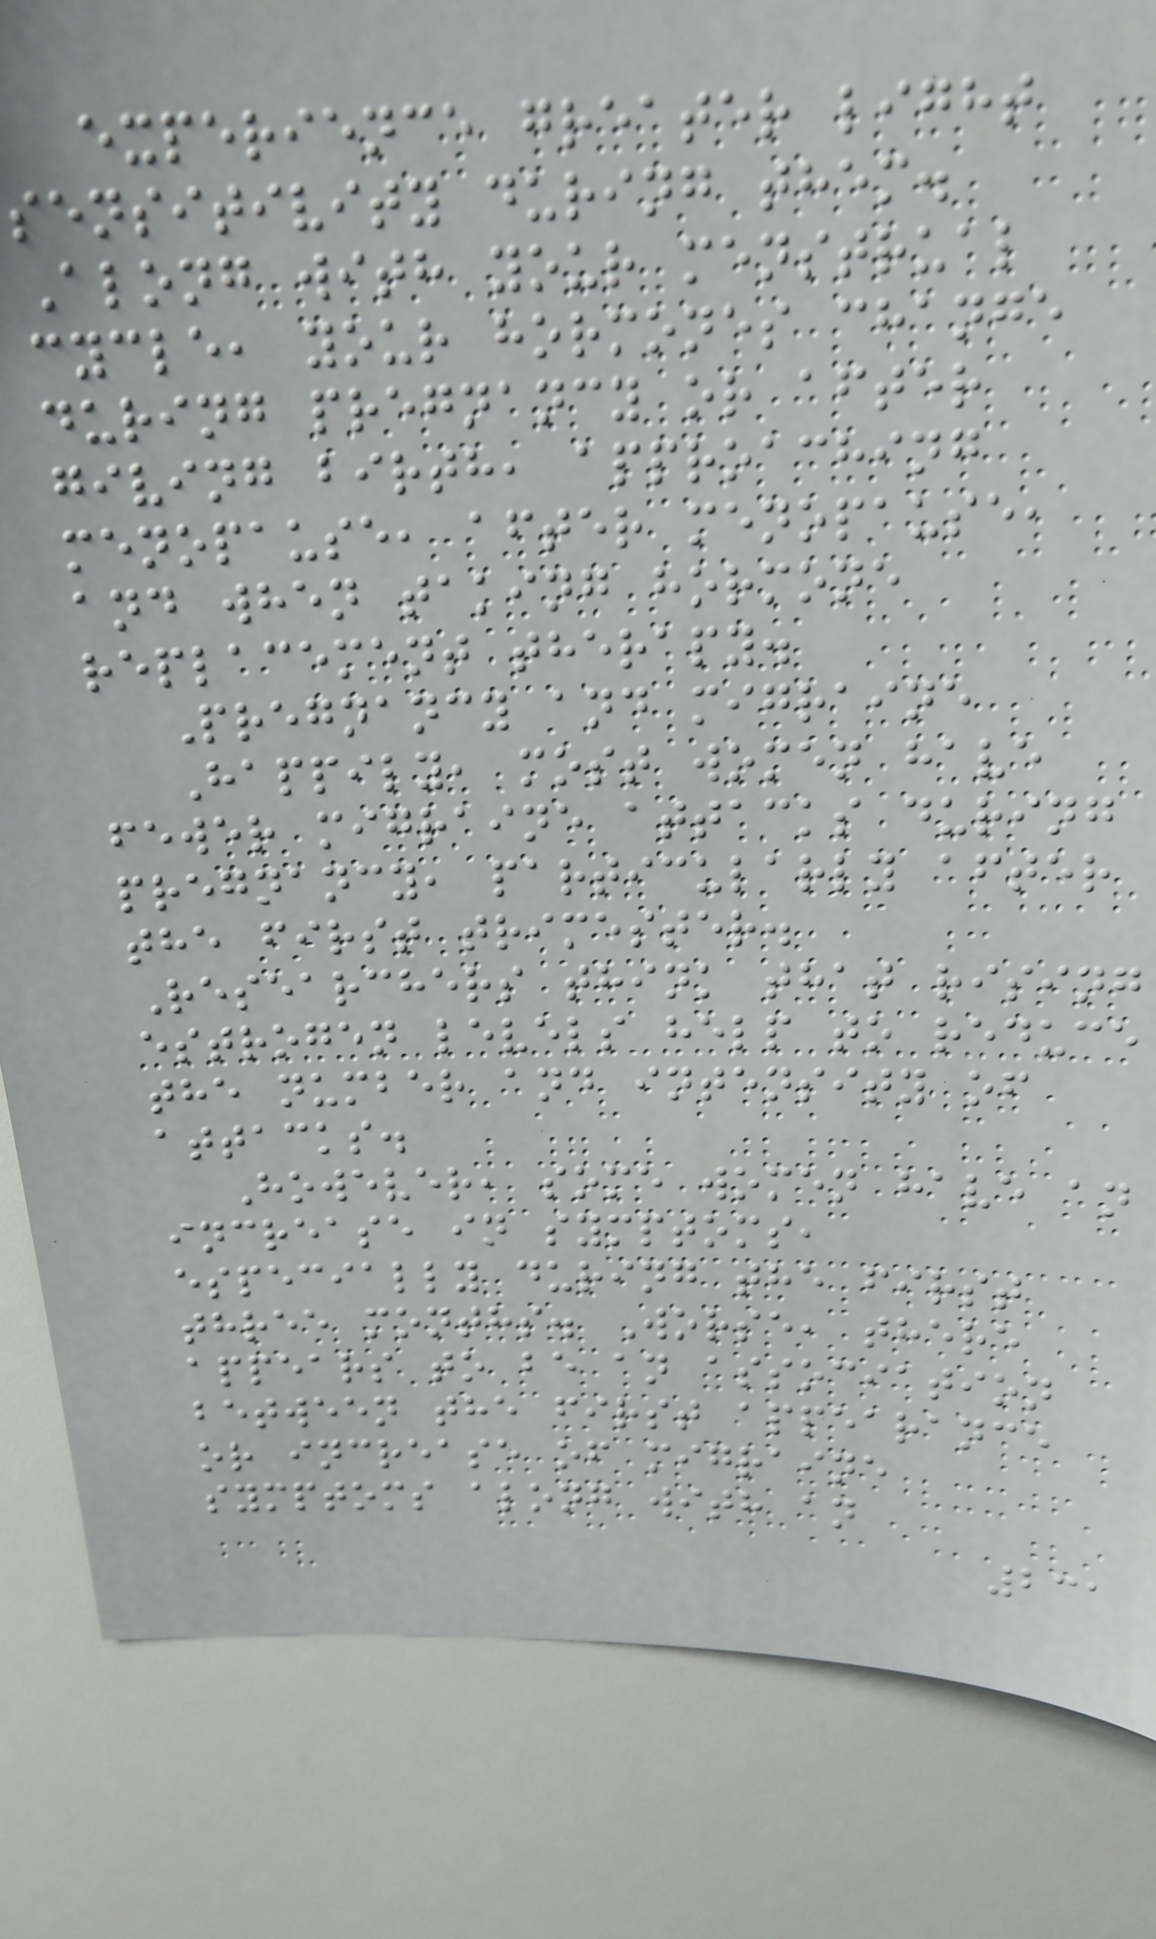experience greater light
sensitivity during them.
Along with your menstrual
cycle, your hormones change
during pregnancy or after
giving birth, approaching
menopause, after menopause,
and when taking hormone
replacement therapy.
Pregnancy and migraine
Happily, most women have
fewer migraine attacks during
pregnancy, particularly after
the first trimester.
Researchers think that rising
estrogen levels help to reduce
the number and intensity of
attacks.
However, some women have an
increase in symptoms,
especially during the first
three months. Worse, there
appears to be an association
between the first appearance
or increase of migraine
symptoms along with an
231
